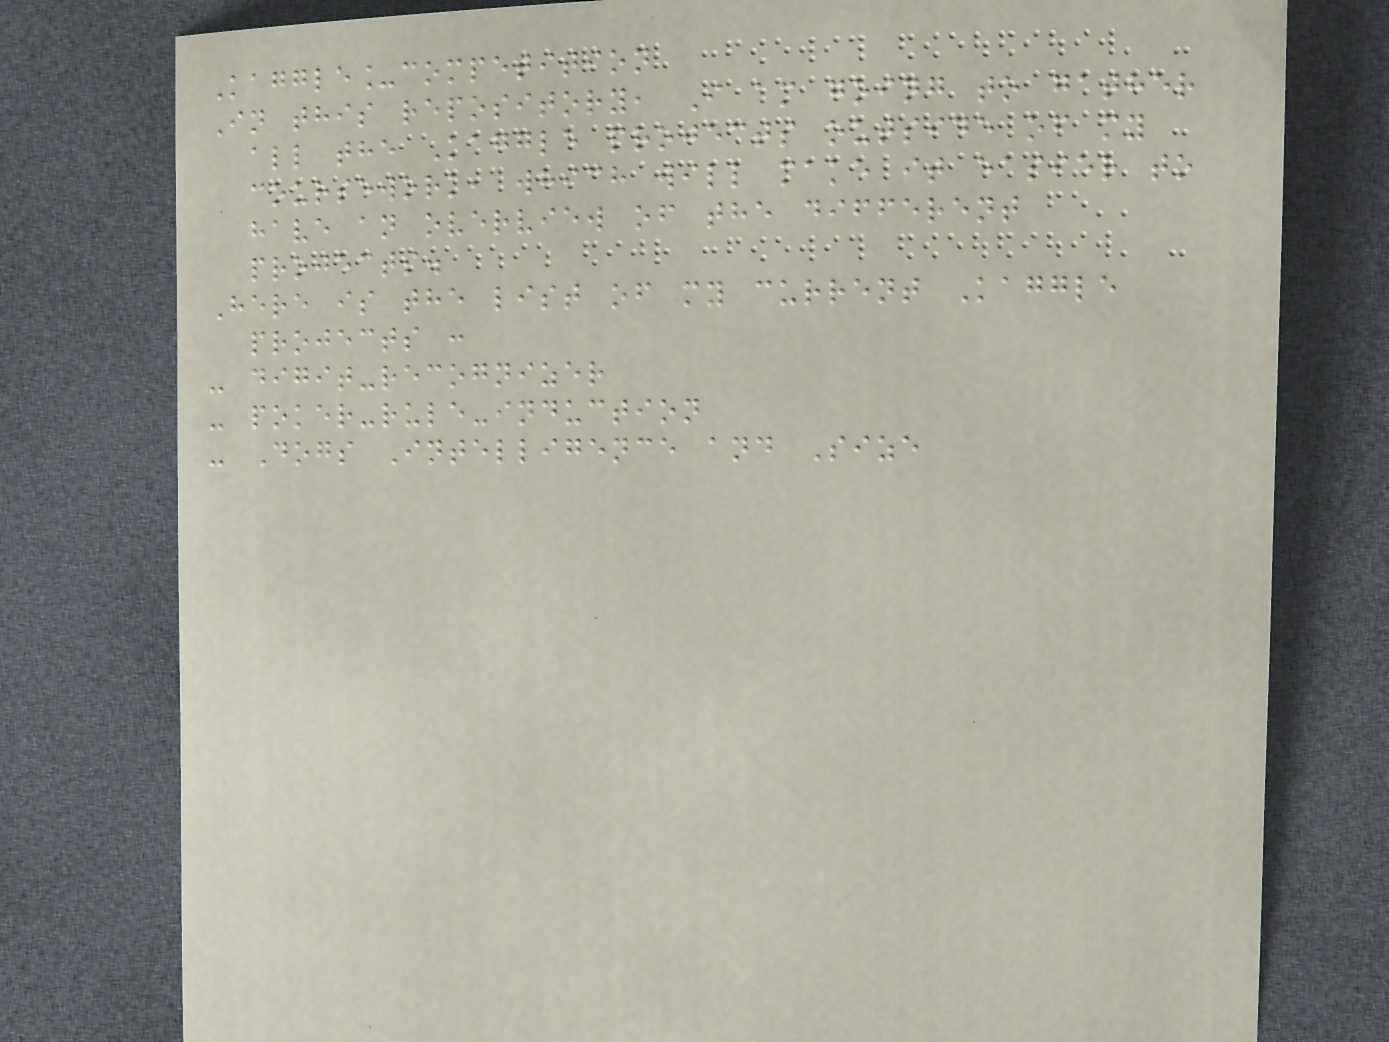Kaggle_competition
In this repository, I am going to gather
all the Kaggle projects outside of my
coursework, which will make it easier to
have an overview of the different
projects.
Here is the list of my current Kaggle
projects :
- digit-recognizer
- poker-rule-induction
- Dogs Intelligence and Size
